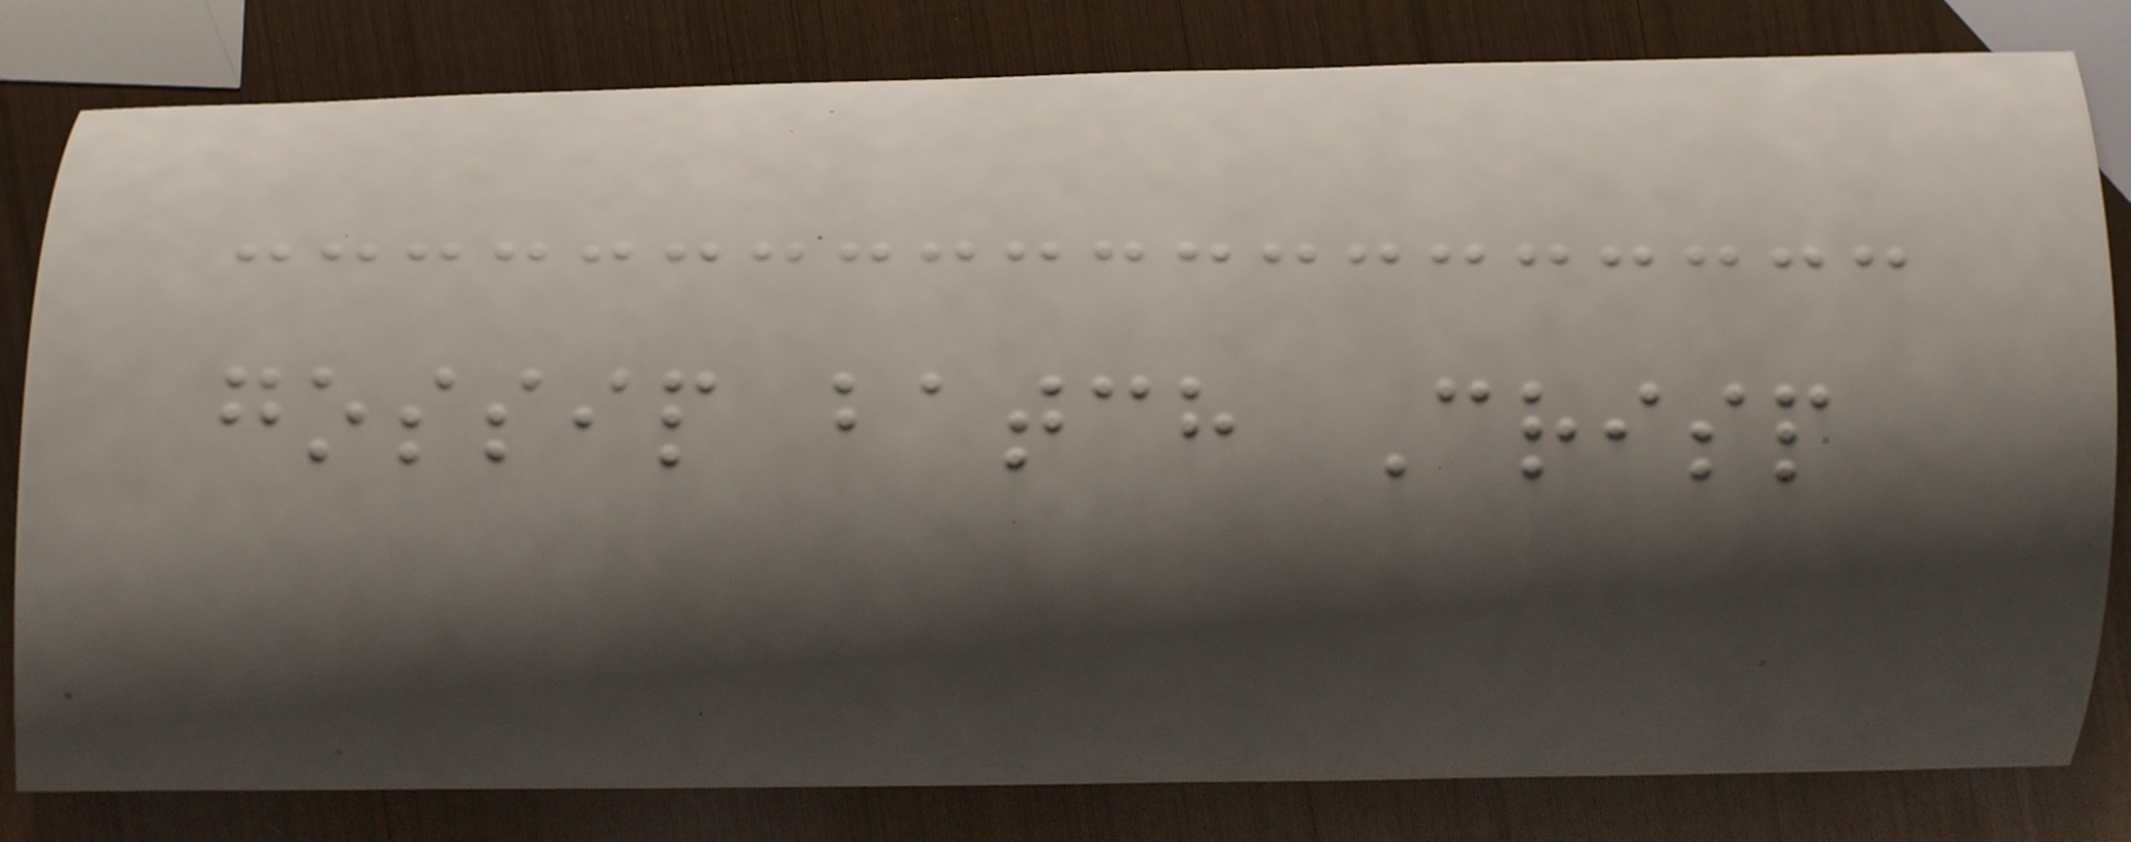gossip batch Crisp
